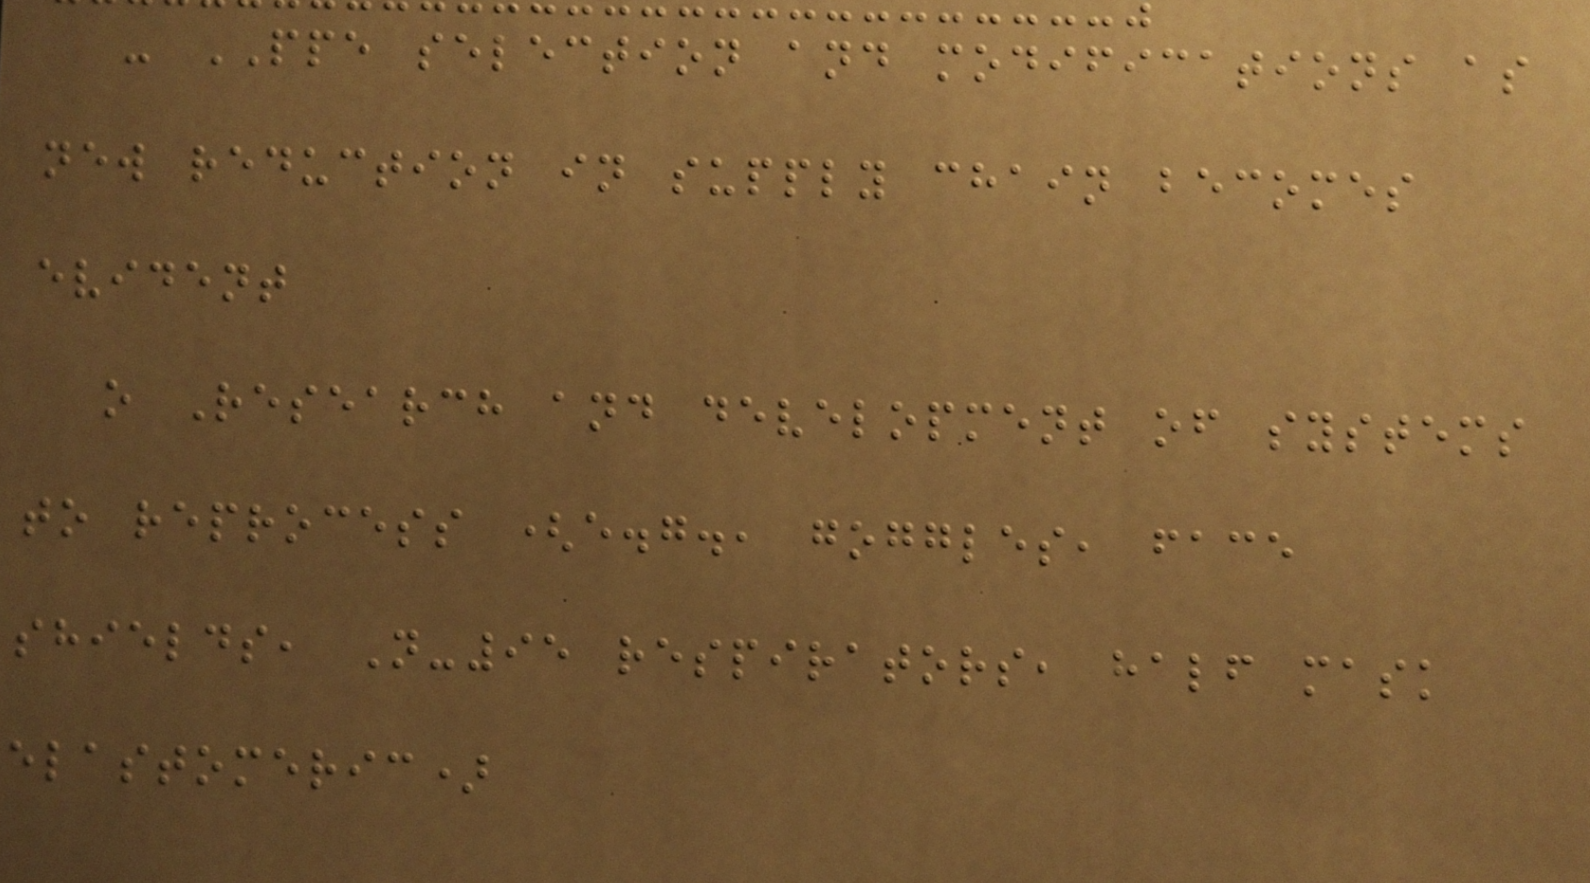- PPE selection and modifications as
new reduction in supply chain becomes
evident
o Research and development of systems
to reprocess (e.g., goggles, face
shields, N-95 respirators, half mask
elastomeric)
